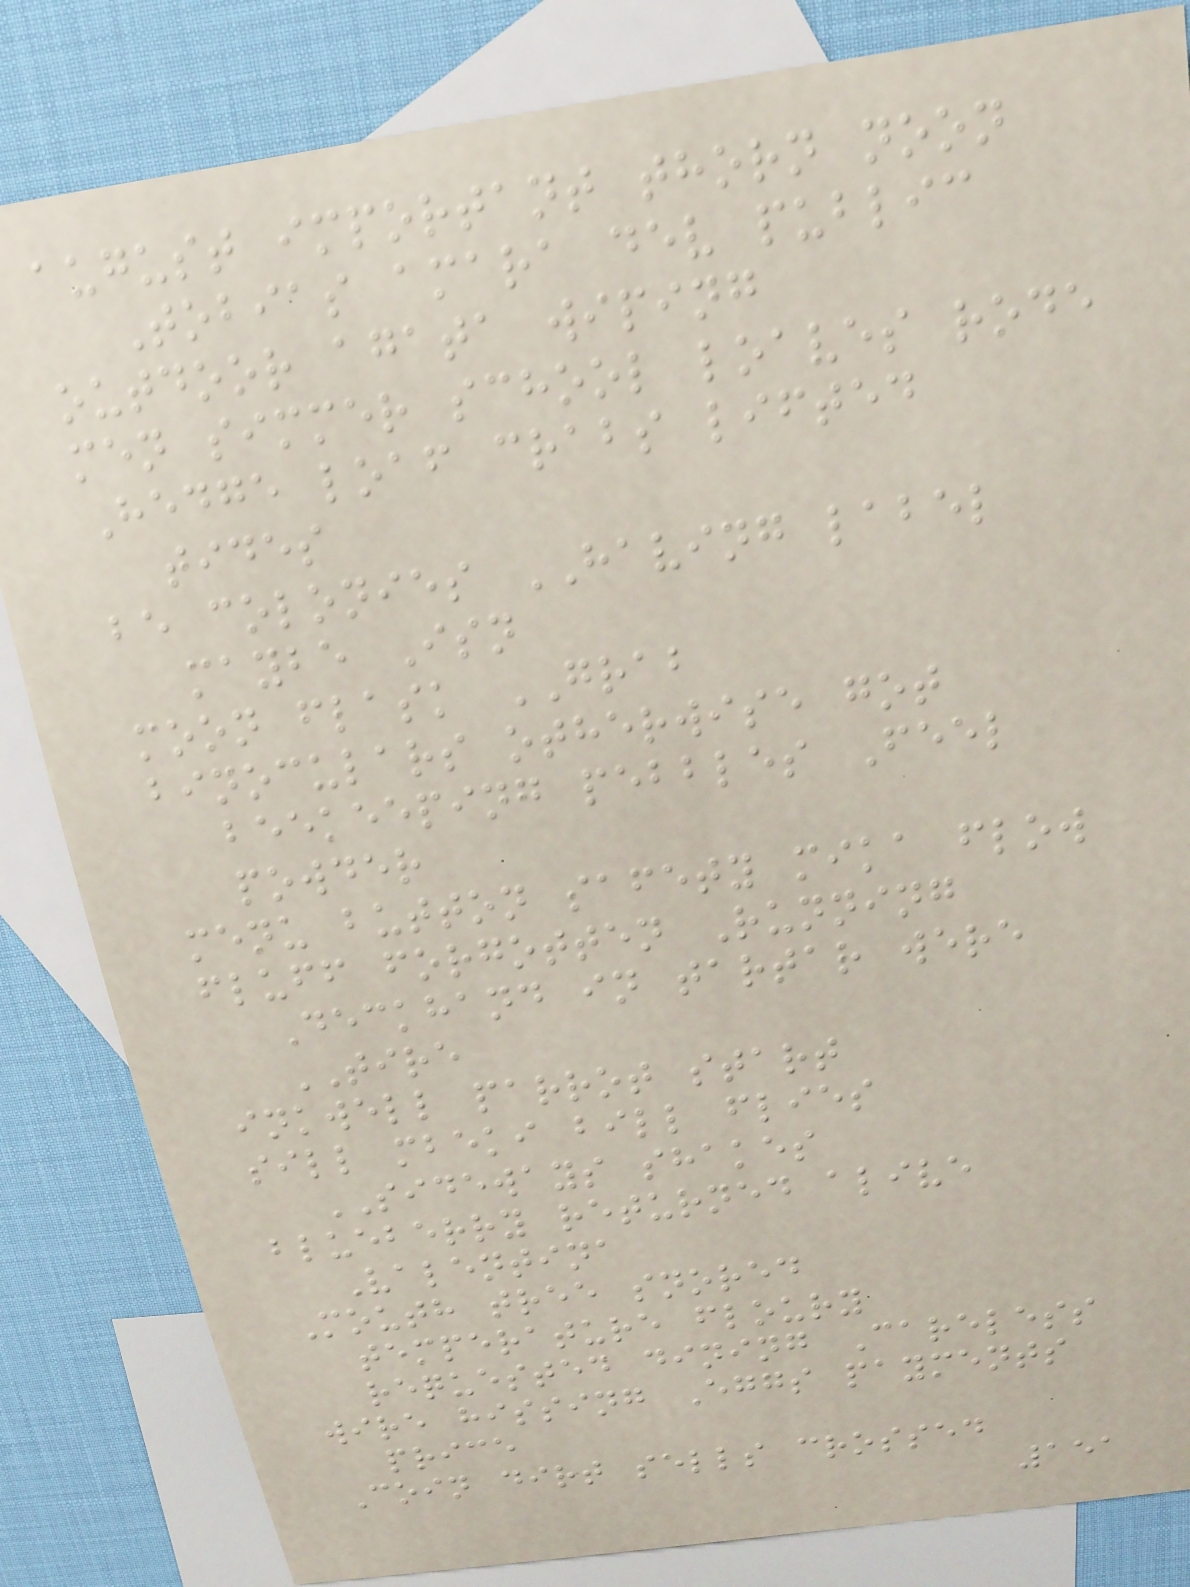august important thorn noon
Tobias amara dev public
outdoor agata wiping
men simmer school loaves rode
Hedge loaf crabs lifted
tides
be colonies HAVING label
maybe Isn
moon flask GRAB
binoculars otherwise got
beekeeping pebbles Feel
powder
menu button safety mika flow
fluff forgotten Running
Deckhand in tartar were
TIRE
inkwell parrot start
sill mbeki bill flies
SIDEWAYS shakes
blueberry returned alive
Valentina
Mouth tree snored
temperature floury
requested dining Careless
wire hissing Eggs payments
price
Coin dirt sells crossed
151
